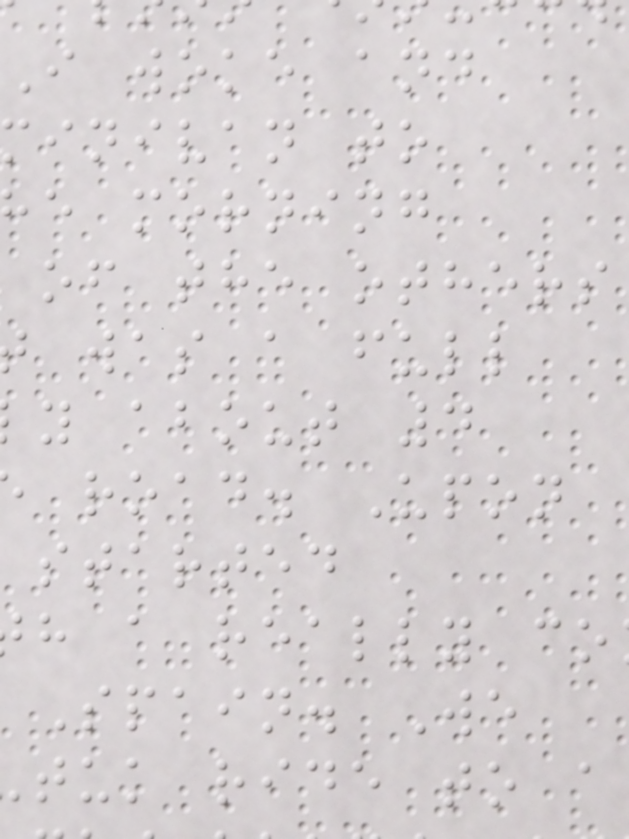I woke and
inivan to
e morning
of the others
was a full
y about 4
road. Upon
started
h a really co
Spain. We
tuk ride to a
